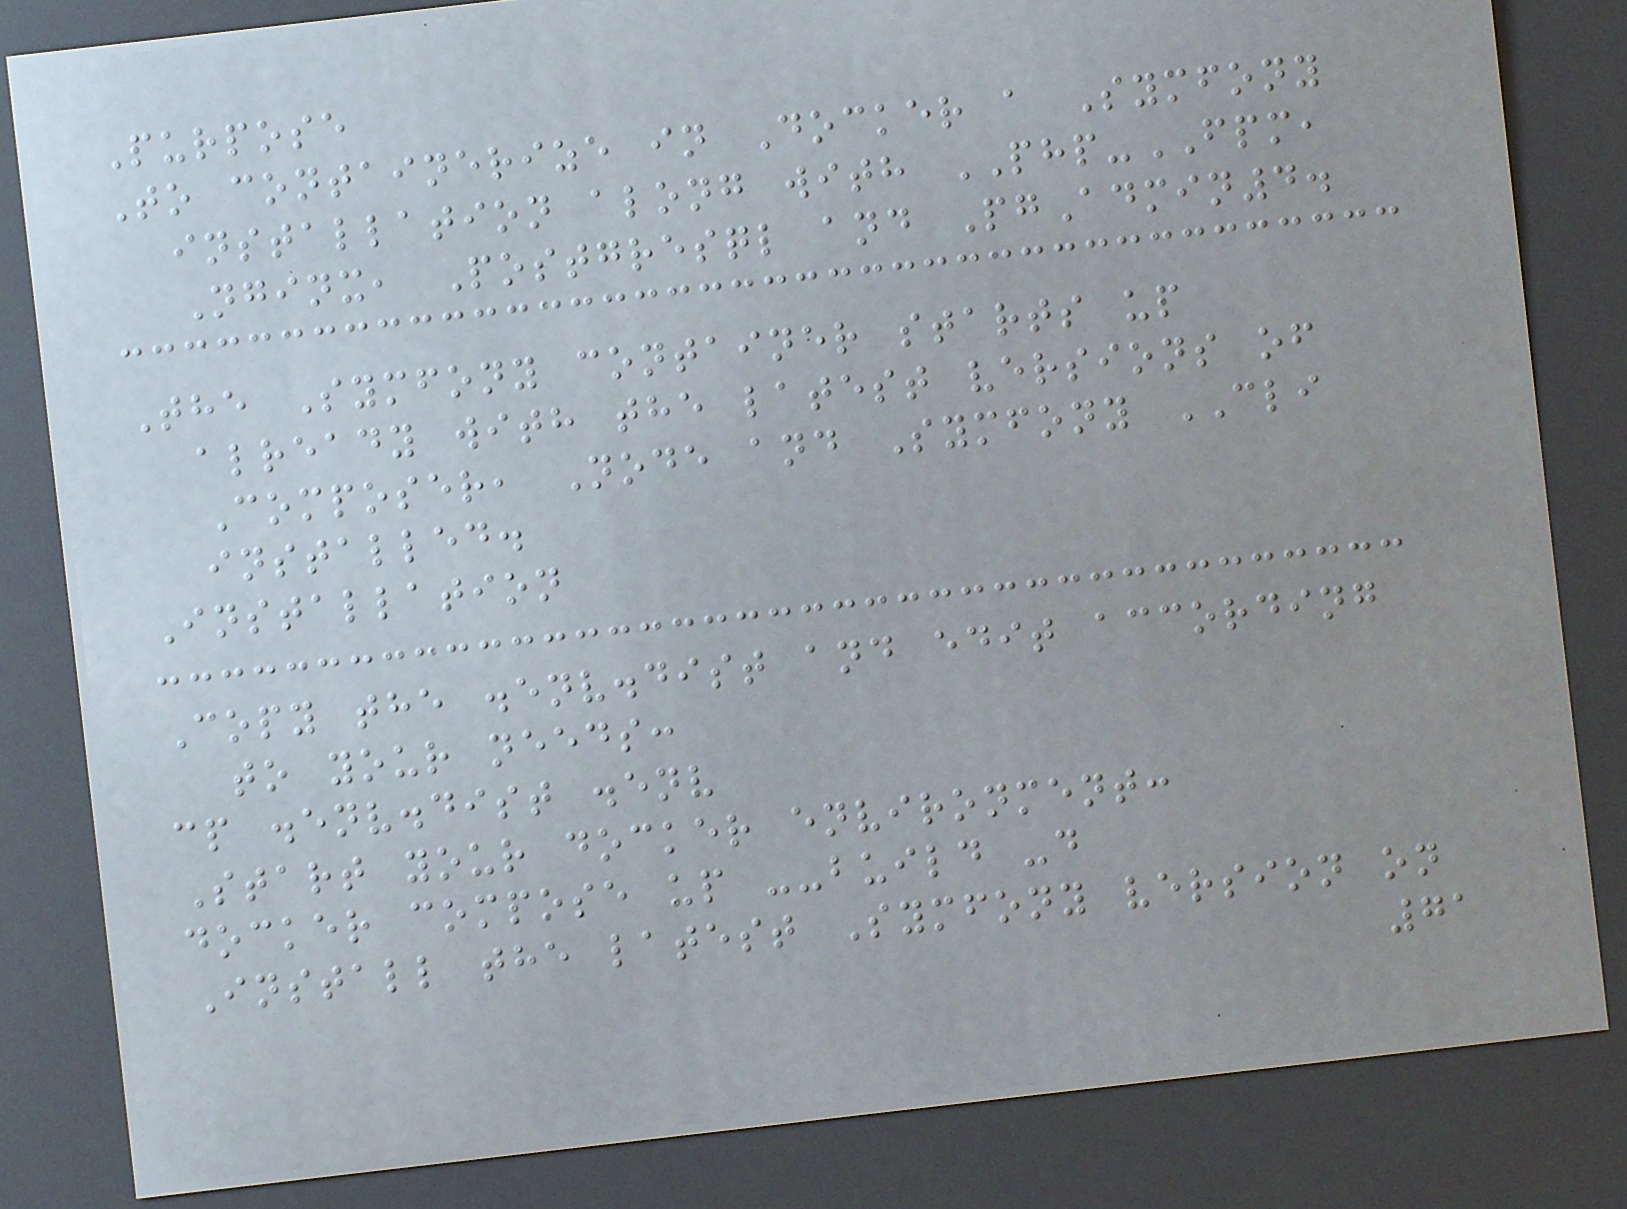Purpose
To containerize in Docker a Symfony
installation along with PHP-FPM,
Nginx, Postgresql and PgAdmin4.
The Symfony container starts up
already with the latest versions of
Composer, Node and Symfony CLI
installed.
Installation
Copy the .env.dist and edit according
to your needs:
cp .env.dist .env
Start your docker environment:
docker compose up --build -d
Install the latest Symfony version on
71
